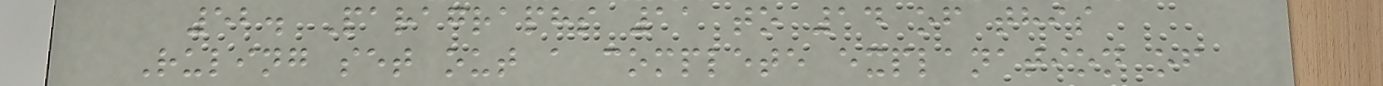52. Paragraphs 11 to 14 of this
Ruling set out a complete explanation of
